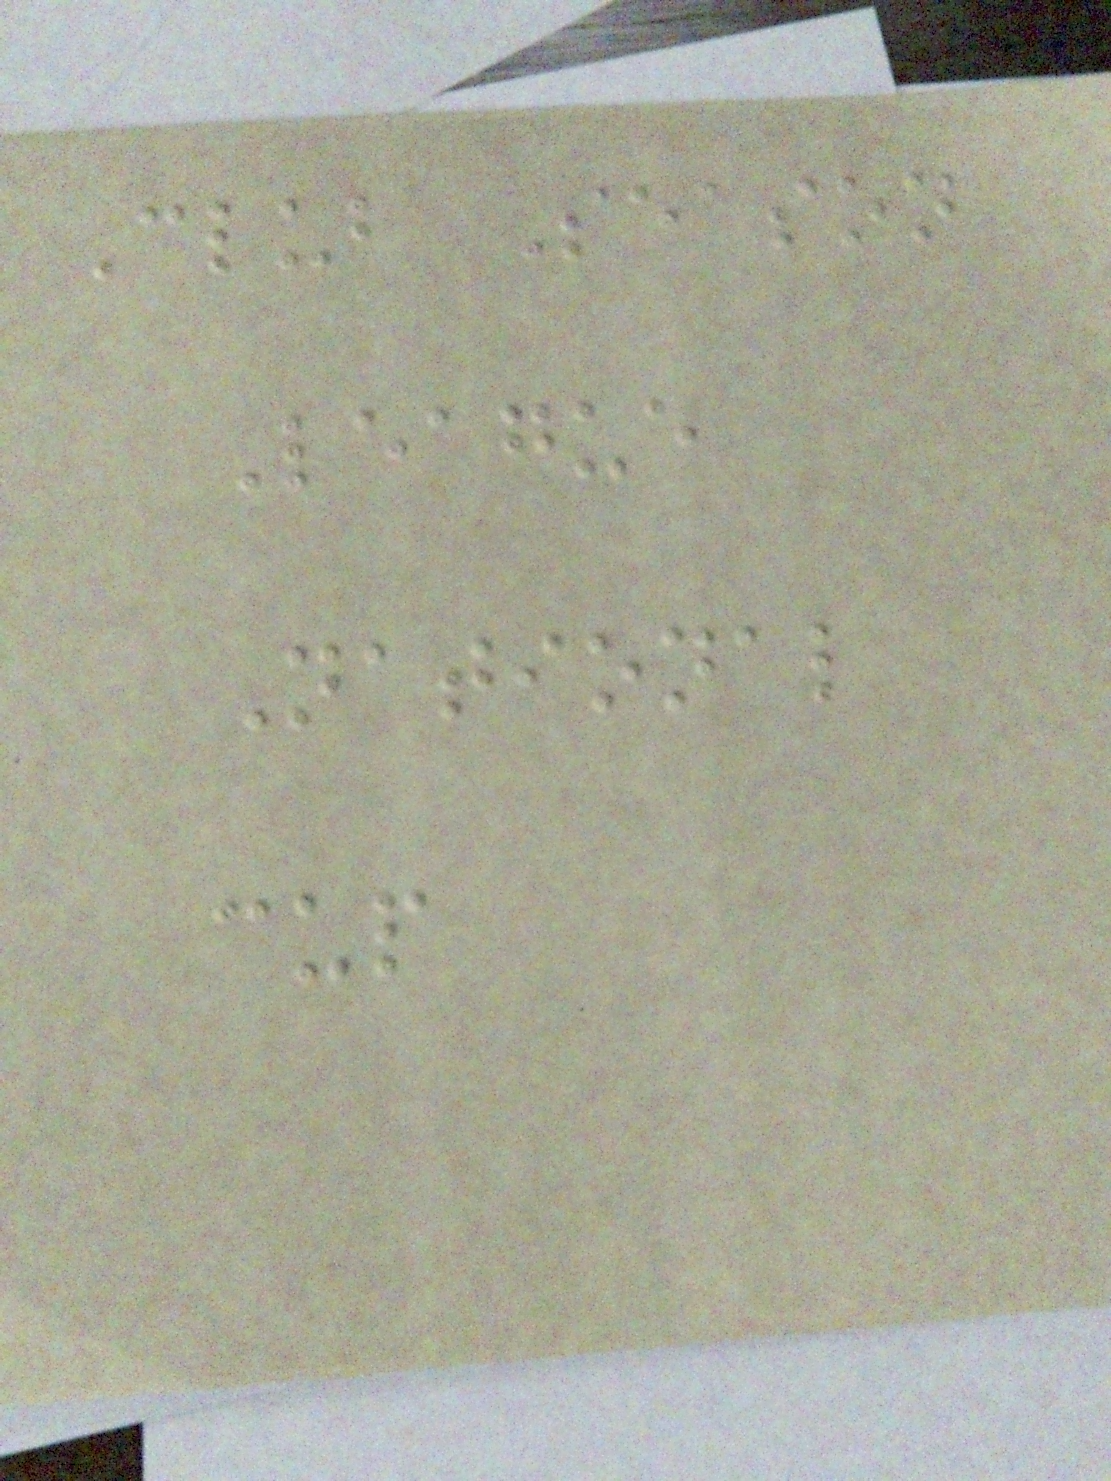Club Season
League
National
cup
